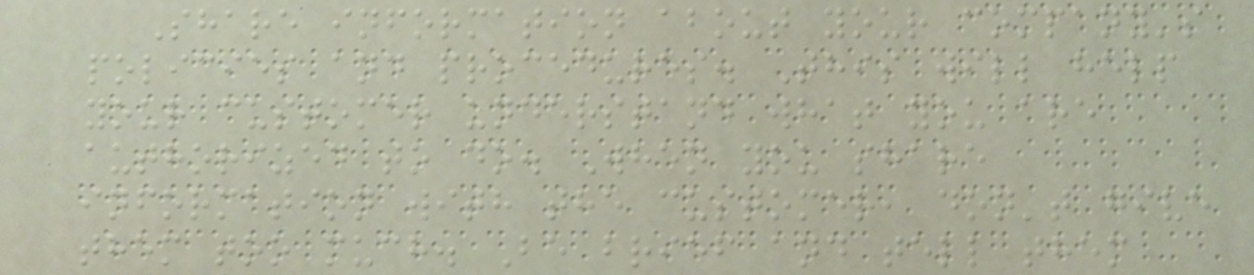Share information about your company's
policies and procedures. This will help
your customer understand what you are
authorized to do. When you share
information with the customer, don't give
them too much. Be brief and tell them
